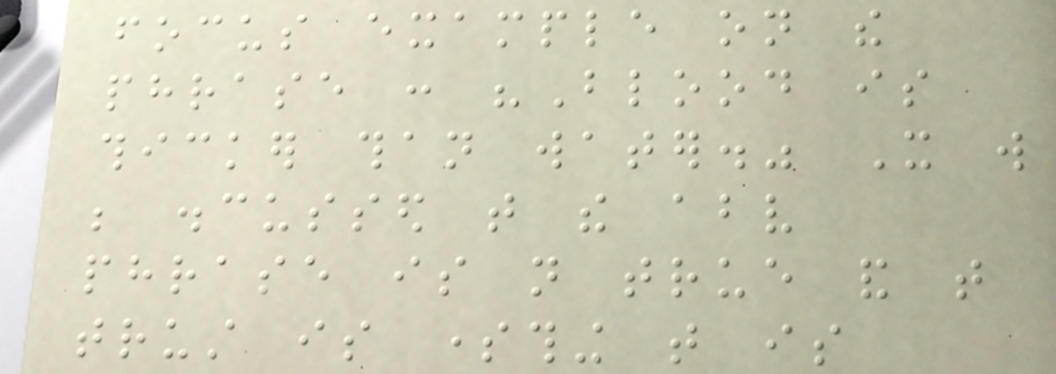focus example on the
phrase : "Blood is
thicker than water." It will
be discussed that the above
phrase is not true and that
trust is something that is
